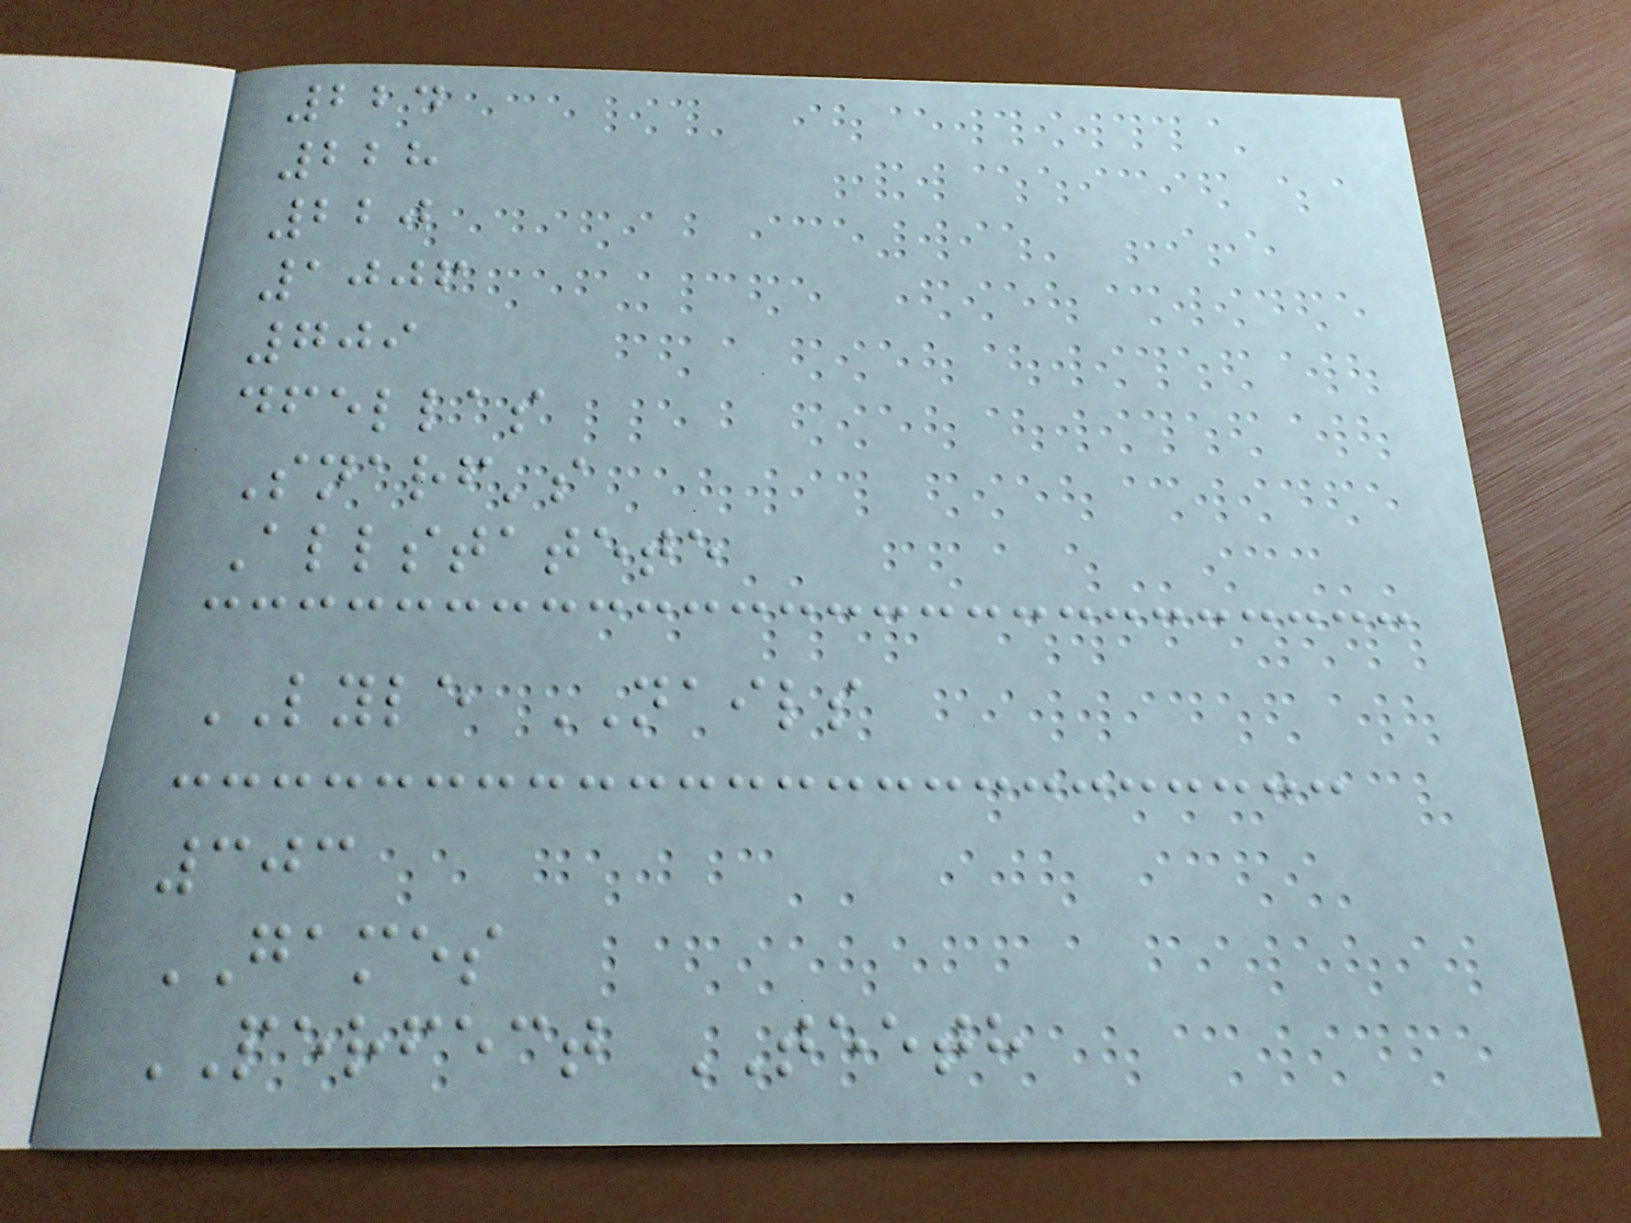224
228
220
1006
709
dfellas
Snarf's
Allstatete
LYLE NAILS
303
GAMES
PERFECT TEETH
